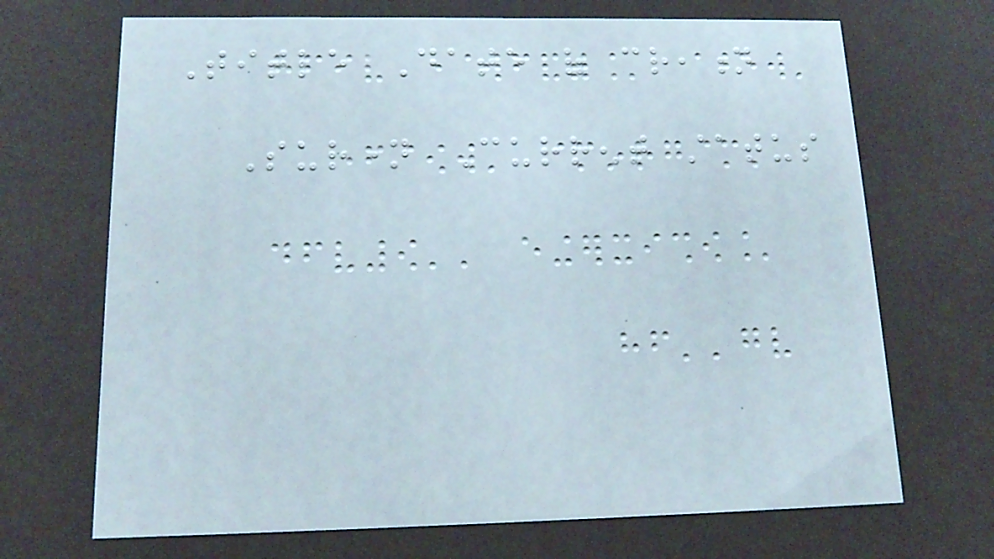Title Date of creation
Surname Current status
